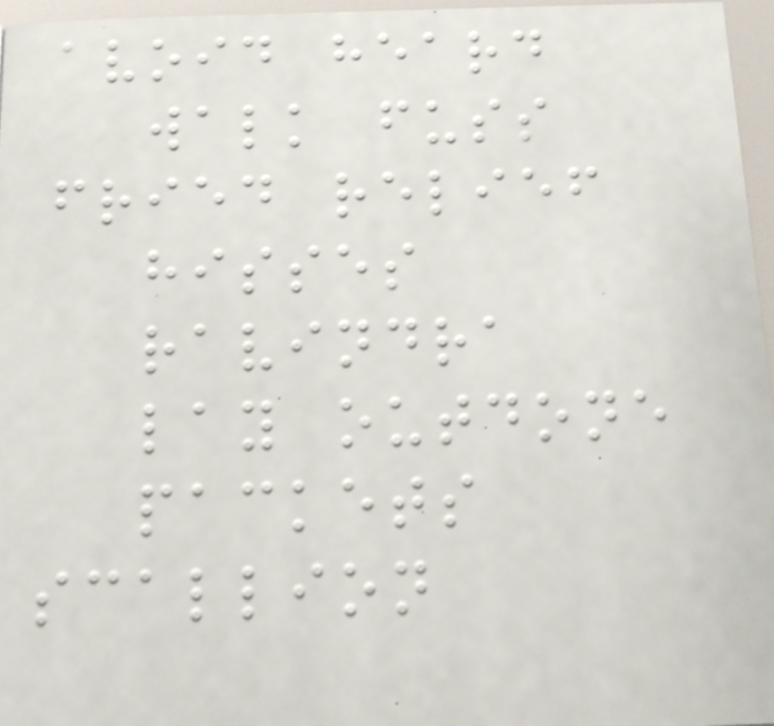avoid heard
walk fuss
fried relief
hisses
ravindra
lay outdone
packets
scallion
